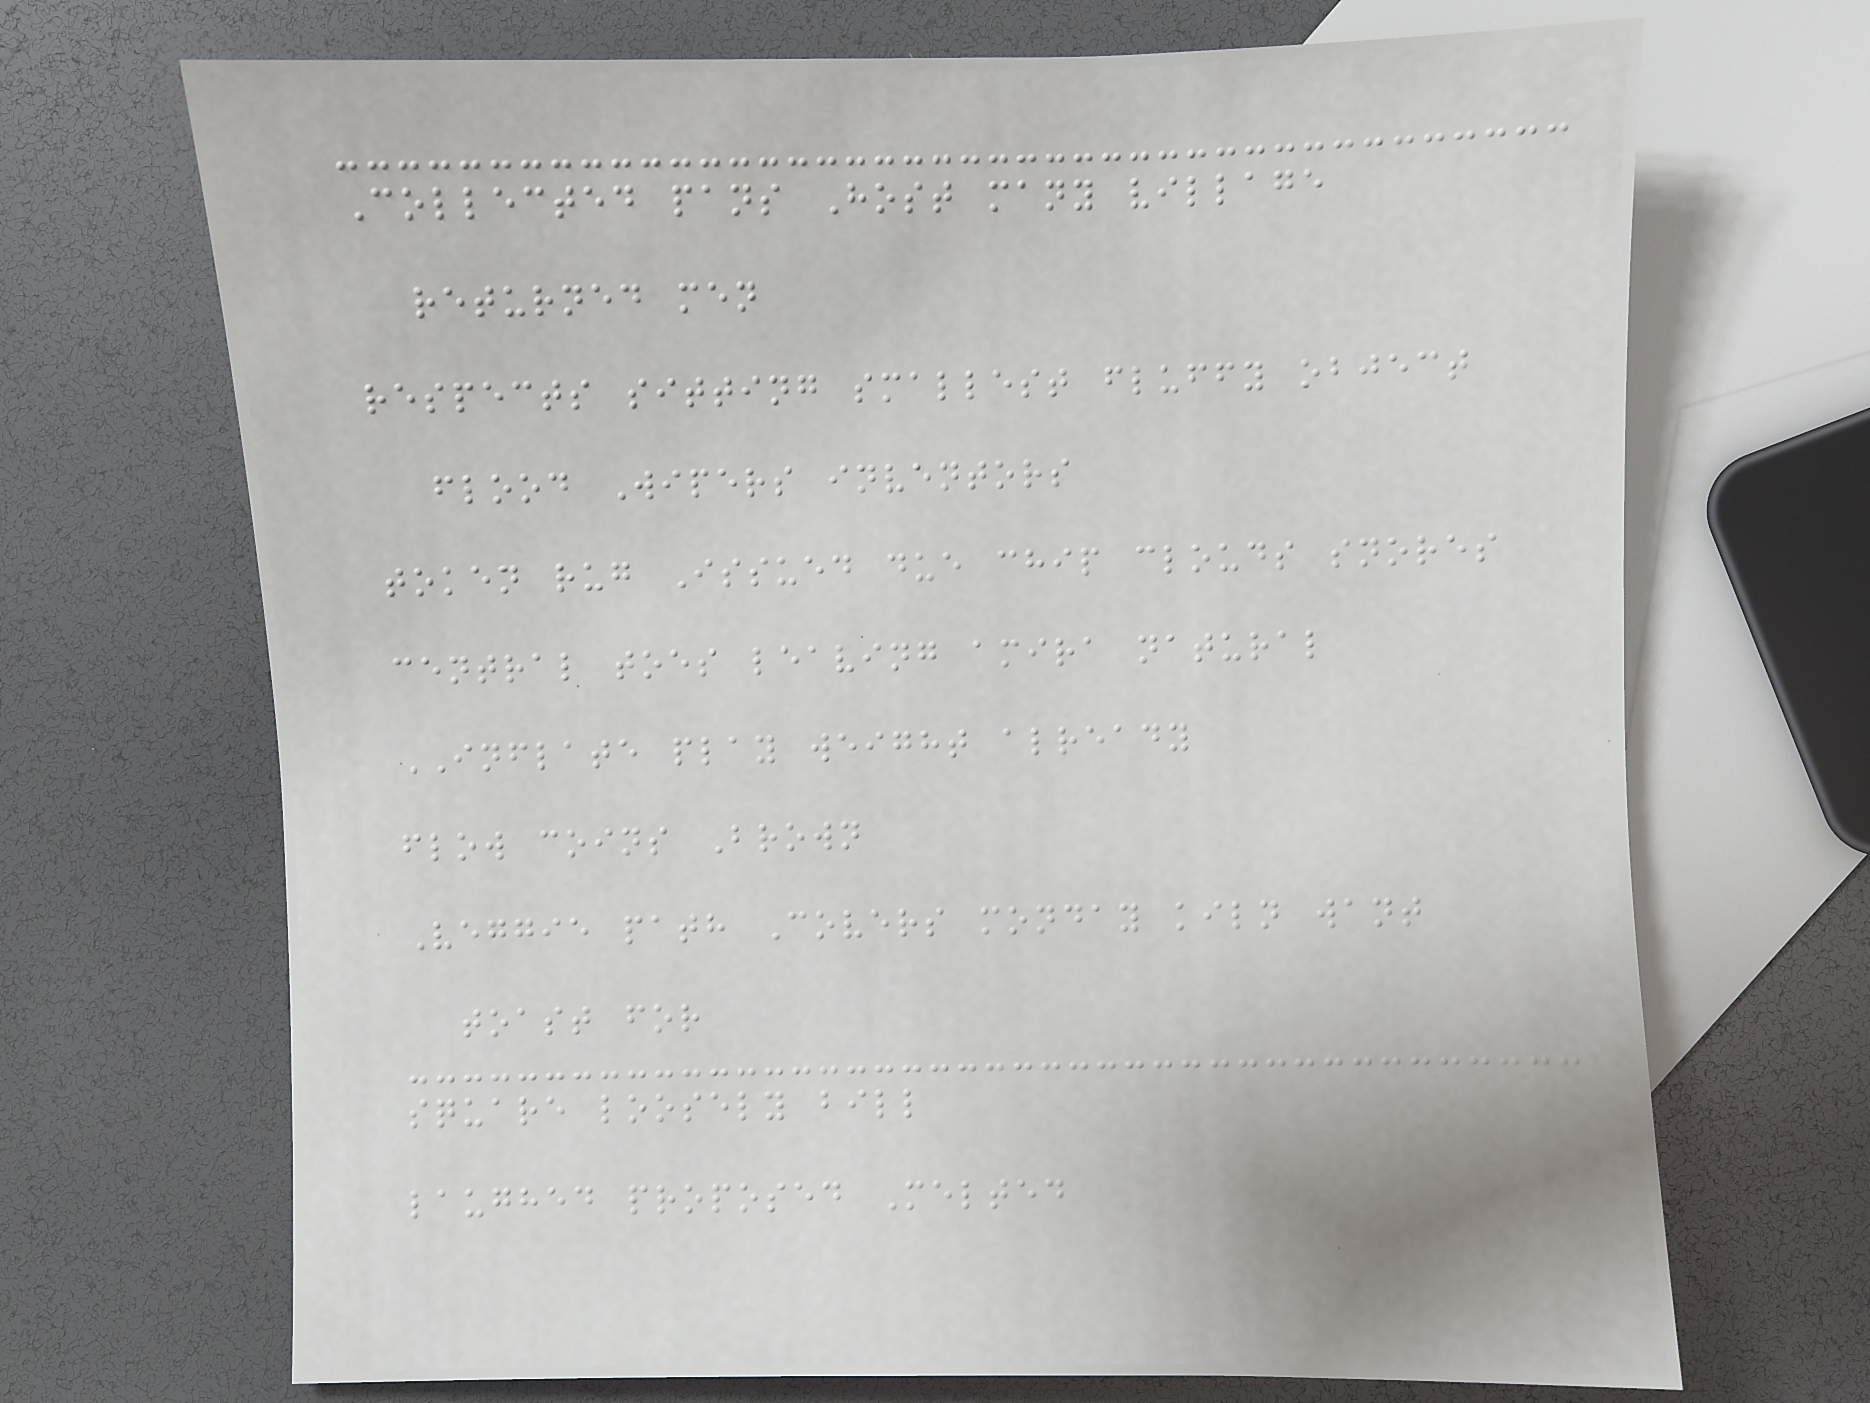Collected pans Host many village
returned men
respects sitting smallest fluffy object
flood Wipers inventors
token rug Issued due chip clouds snores
central toes leaving amira natural
INFLATE play weight already
flow coins Brown
Veggie path Covers monday kiln want
toast for
square loosely bill
laughed proposed Melted
